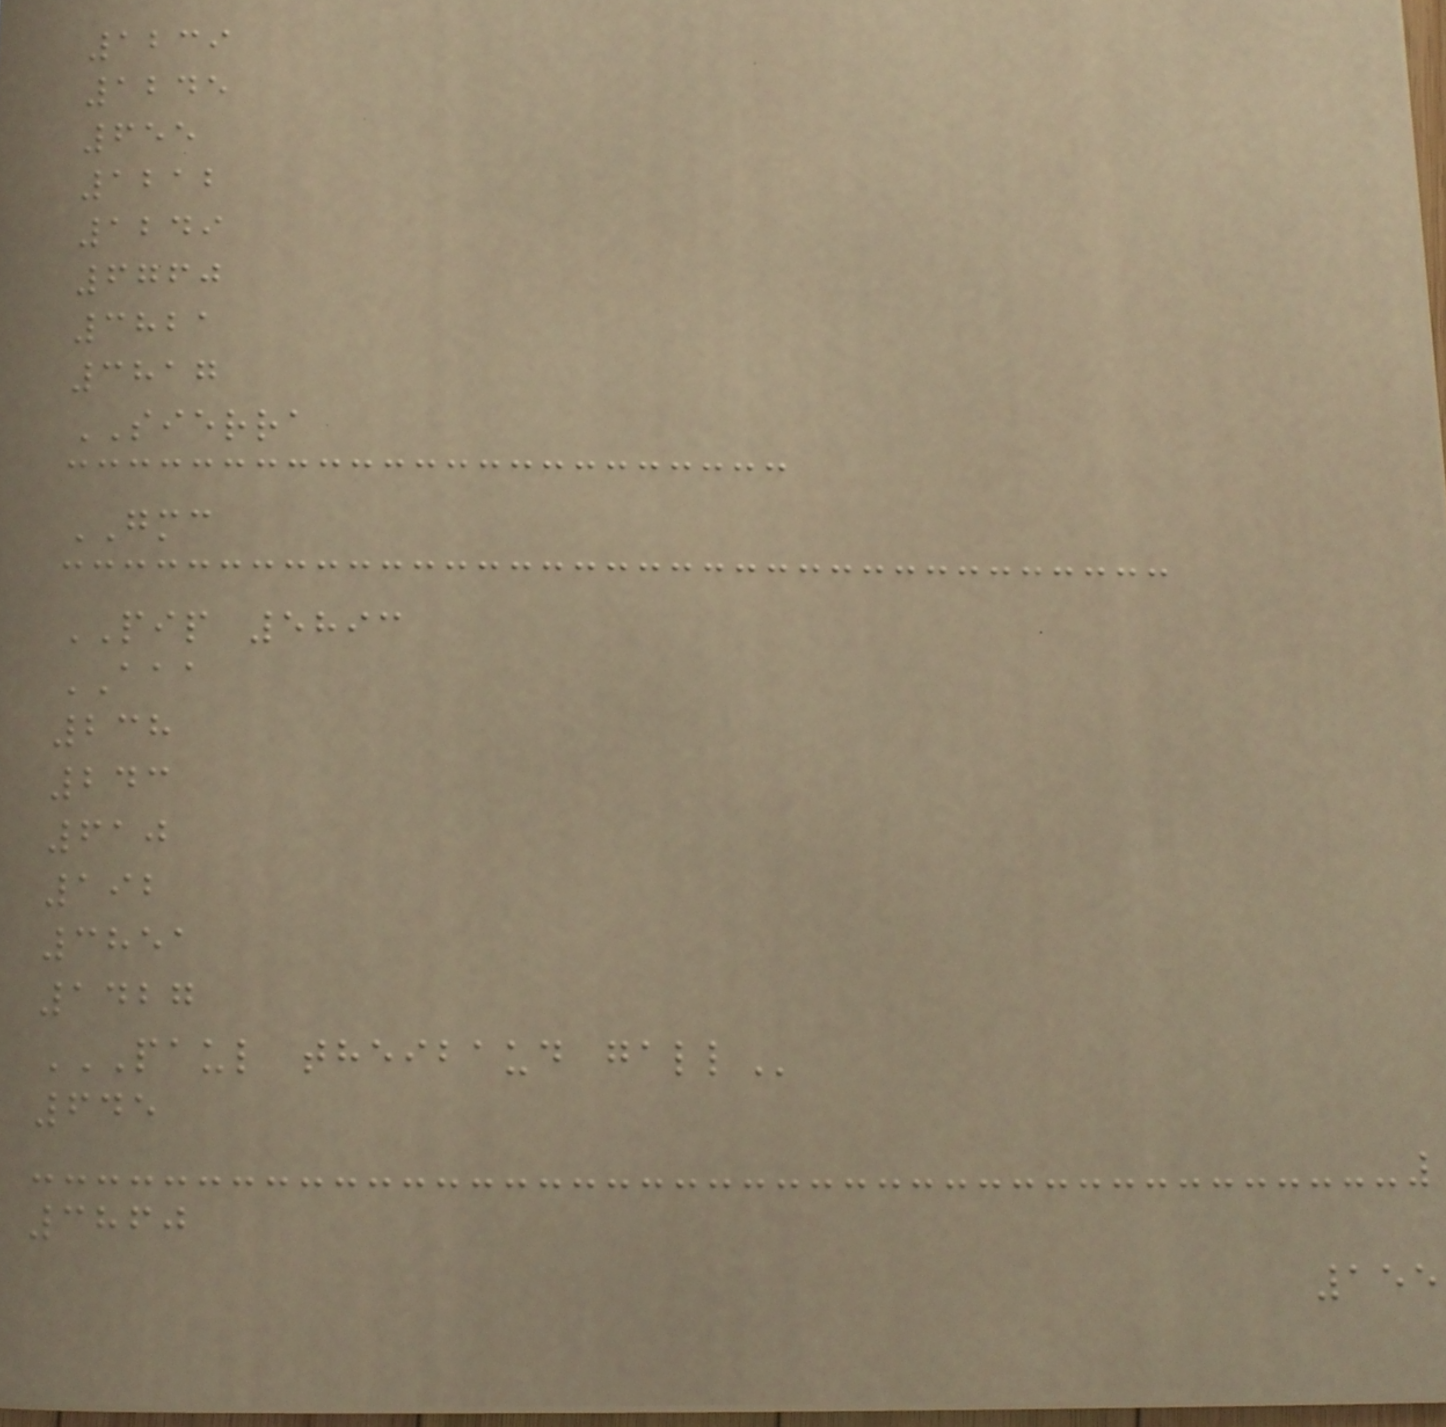1239
1245
655
1212
1249
6760
3821
3817
SIERRA
GMC
PIP 5893
AAA
238
243
610
192
3851
1427
PAUL THEIBAUD GALL
645
3860
155
